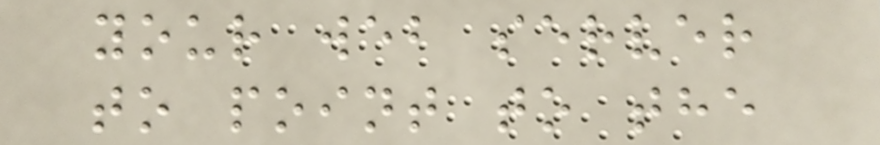your web server
to point to the
